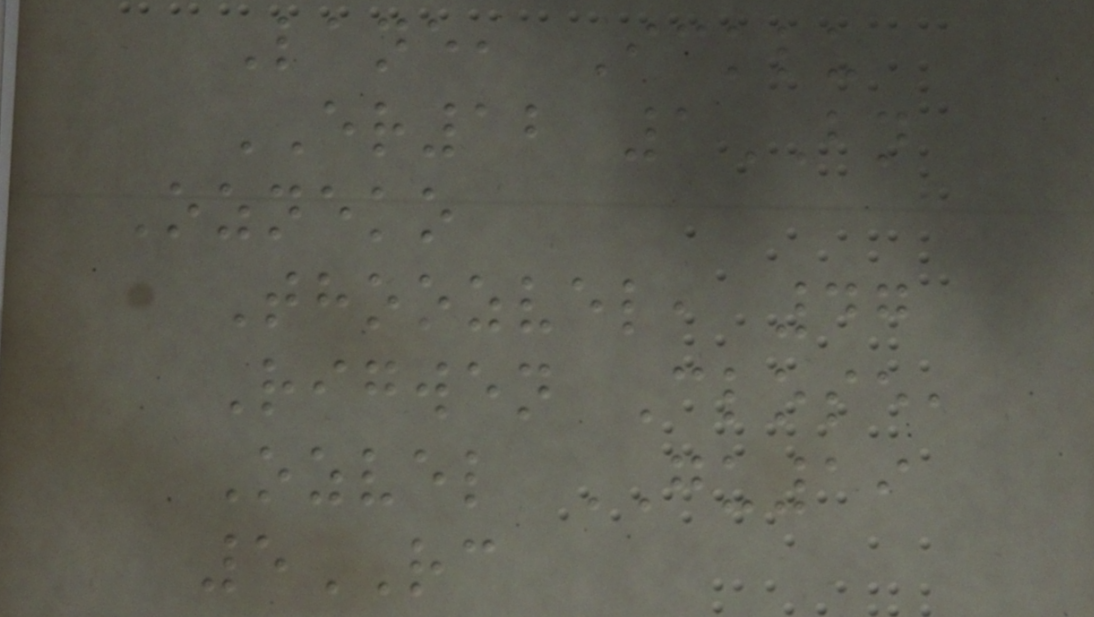Lane, Icklu
ER12 1BN
Ozneko
Thoozvel, 47
Rigwen Close,
Ozvel GU19
5RC
